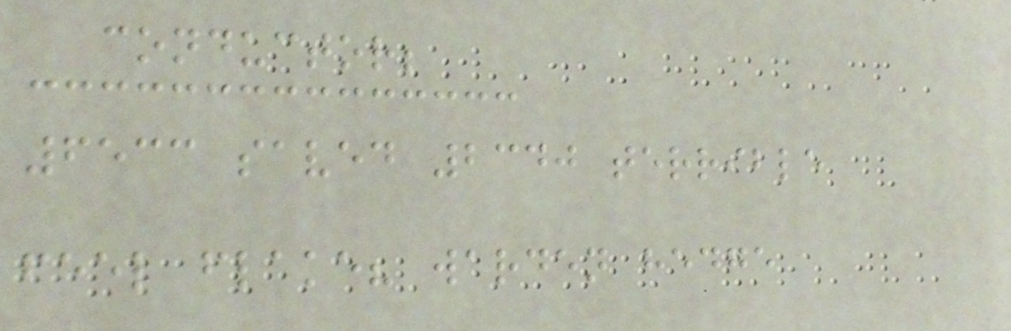conductor;
6533 saved 2340 terrible
feel flake? warden hedge
